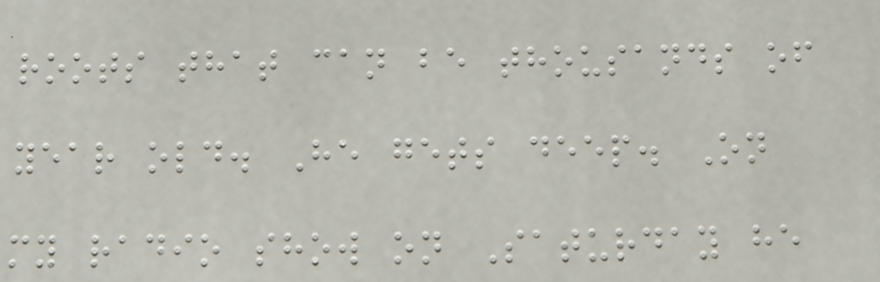roots that can be thousands of
year old. He gets deep. On
my radio show on Saturday he
